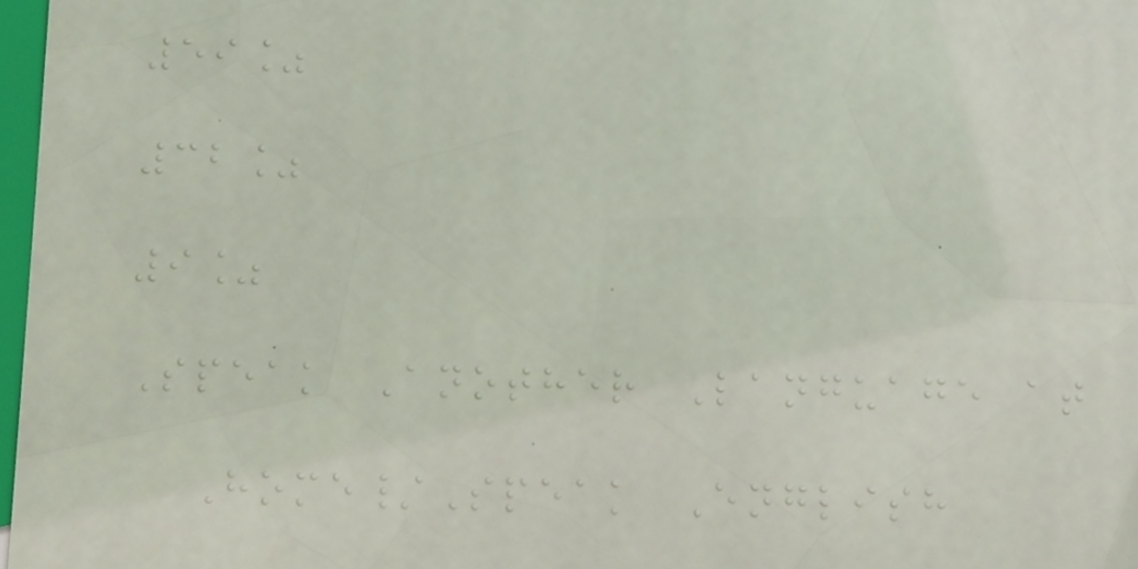59%
32%
9%
Speak Another Language at
Home/Speak English
